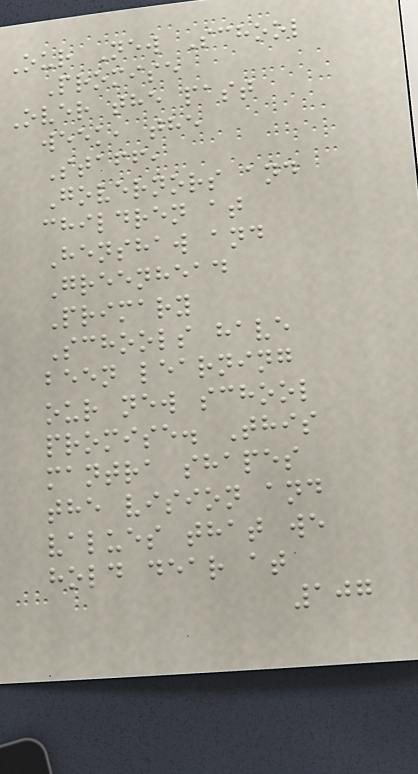Our New School
Promise
Over the past
week, the
Staff,
Governors and
children at
Henshaw and
Greenhead
Primary
Schools have
been learning
our new school
promise. This
mantra shapes
the vision and
values that we
hold dear at
107
